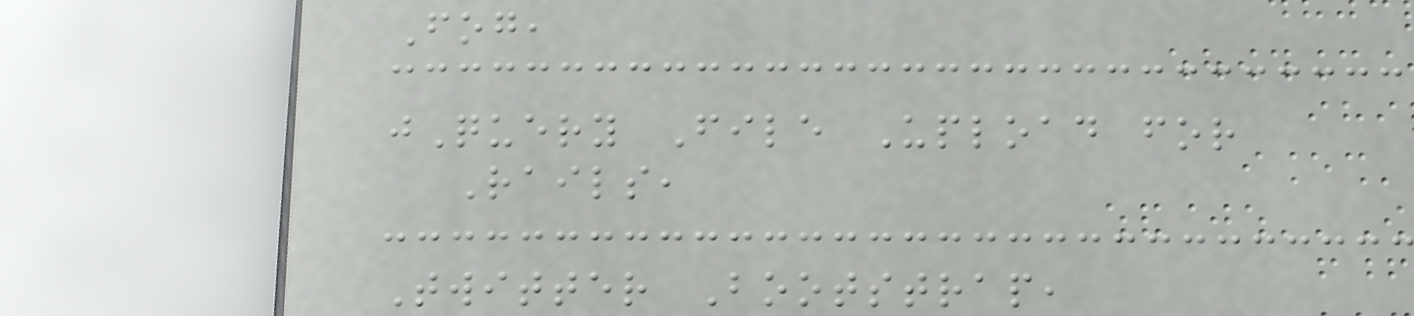Fog,
jQuery File Upload for
Rails,
Twitter Bootstrap,
